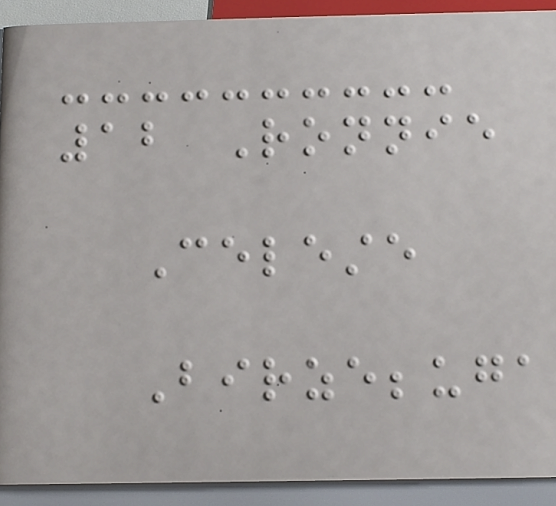12 Ronnie
Celeste
Birzebbuga
